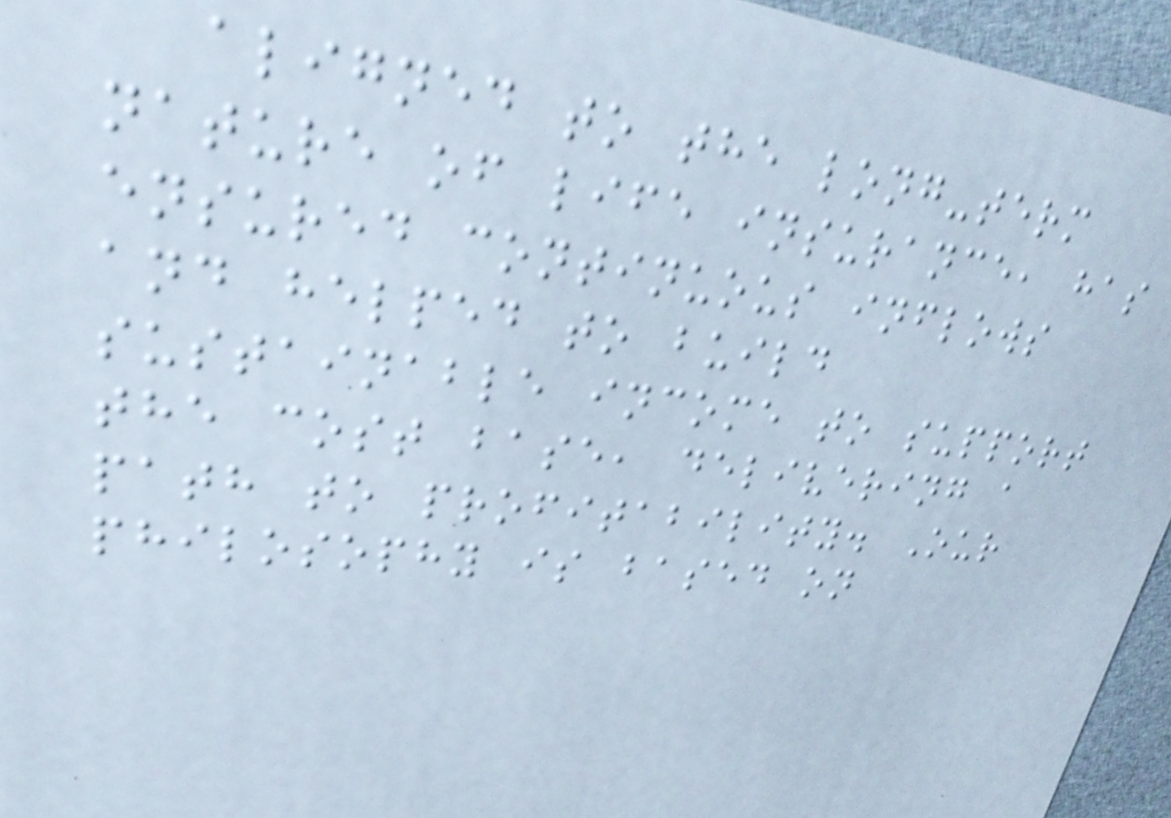aligned to the long-term
nature of life insurance, has
ensured continuous inflows
and helped to build
sustainable income to support
the cost base, delivering a
path to profitability. Our
philosophy is based on
